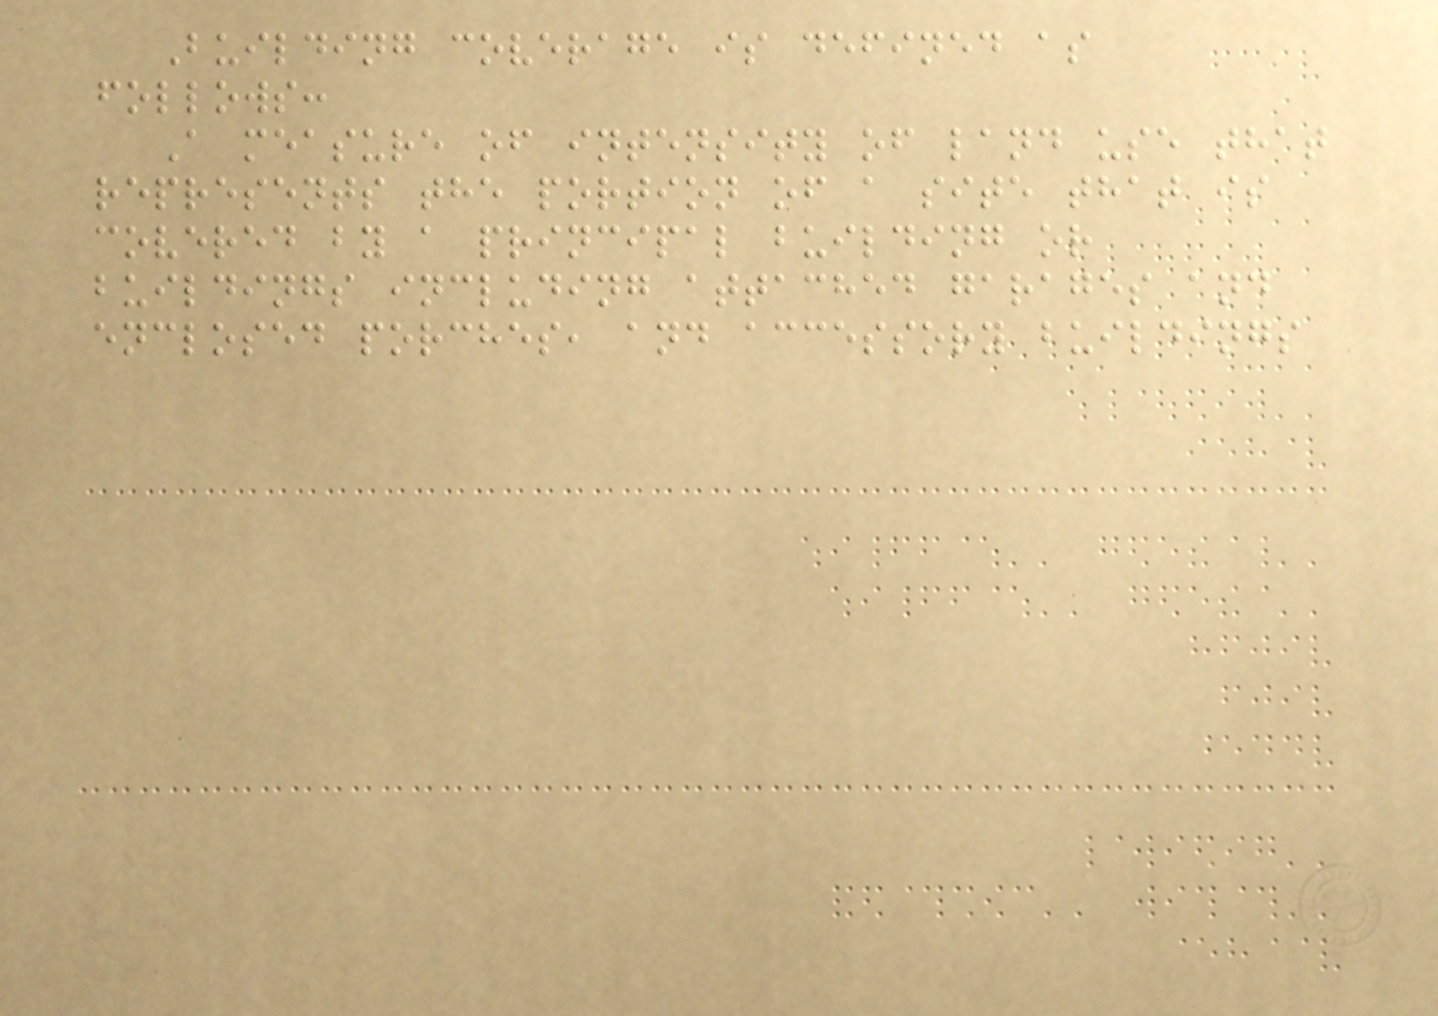Building coverage is defined as
follows:
A measure of intensity of land use that
represents the portion of a site that is
covered by a principal building or
buildings including attached garages and
enclosed porches, and accessory buildings
